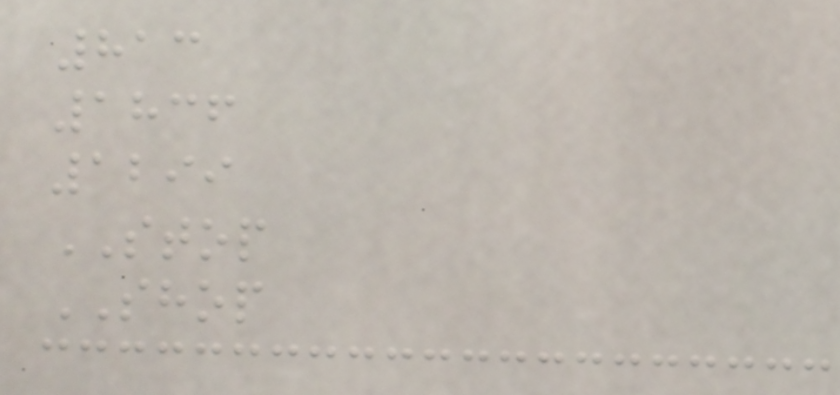813
1836
1299
STOP
SHOP
